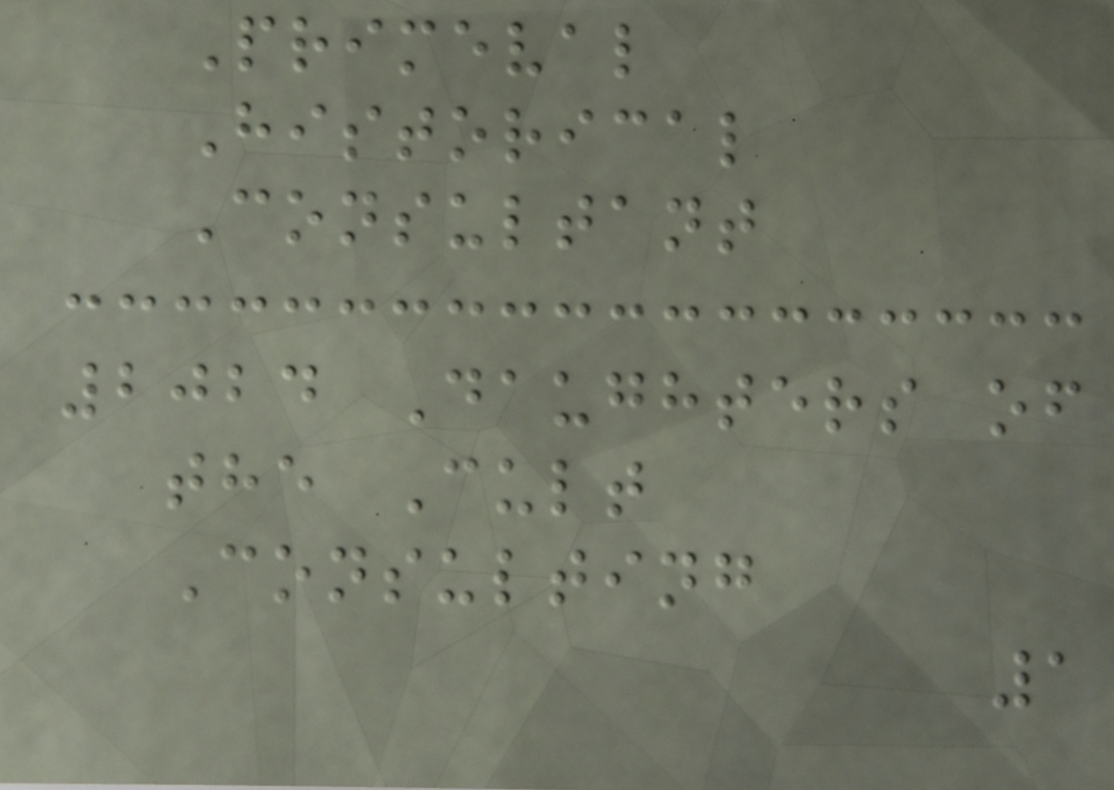Primeval
Historical
Consultant
2024 Daughters of
the Cult
Consulting
1
